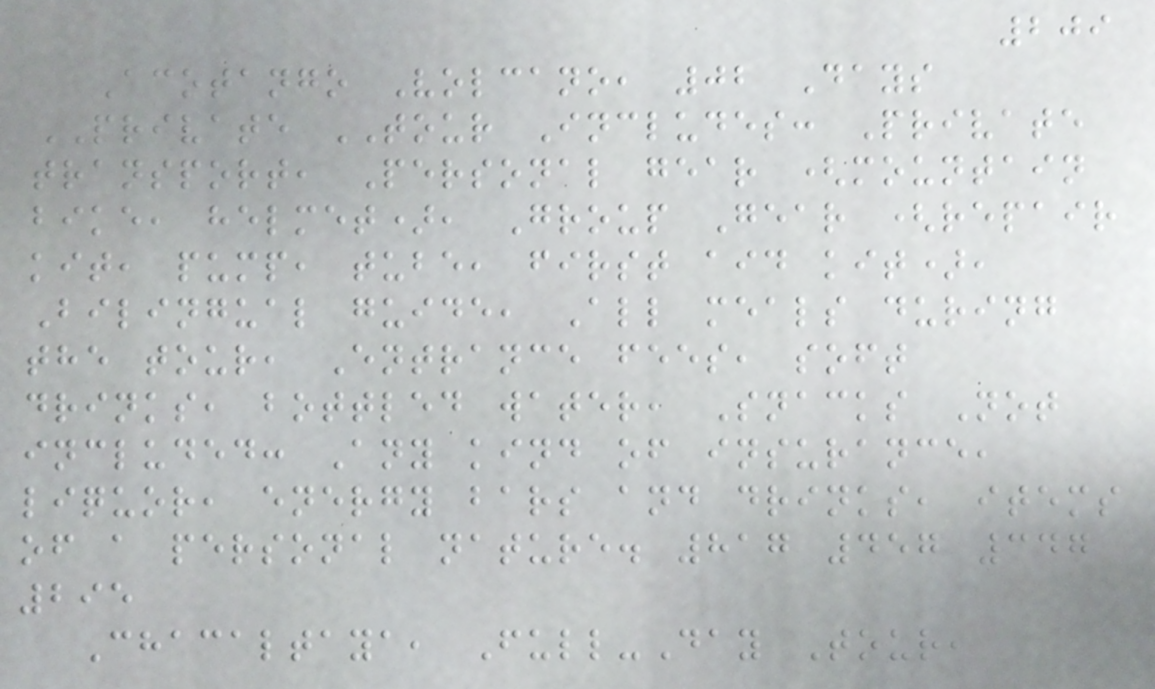209
Acotango Volcano, 02 Days
PRIVATE TOUR Includes: Private
transport, Personal gear (mountain
bike, helmet), Group Gear (repair
kit, pump, tube, first aid kit),
Bilingual guide, All meals during
the tour, Entrance fees, soft
drinks, bottled water, Snacks Not
included: Any kind of insurance,
liquor, energy bars and drinks, items
of a personal nature. 817 457 347
295
Chacaltaya, Full-Day Tour,
